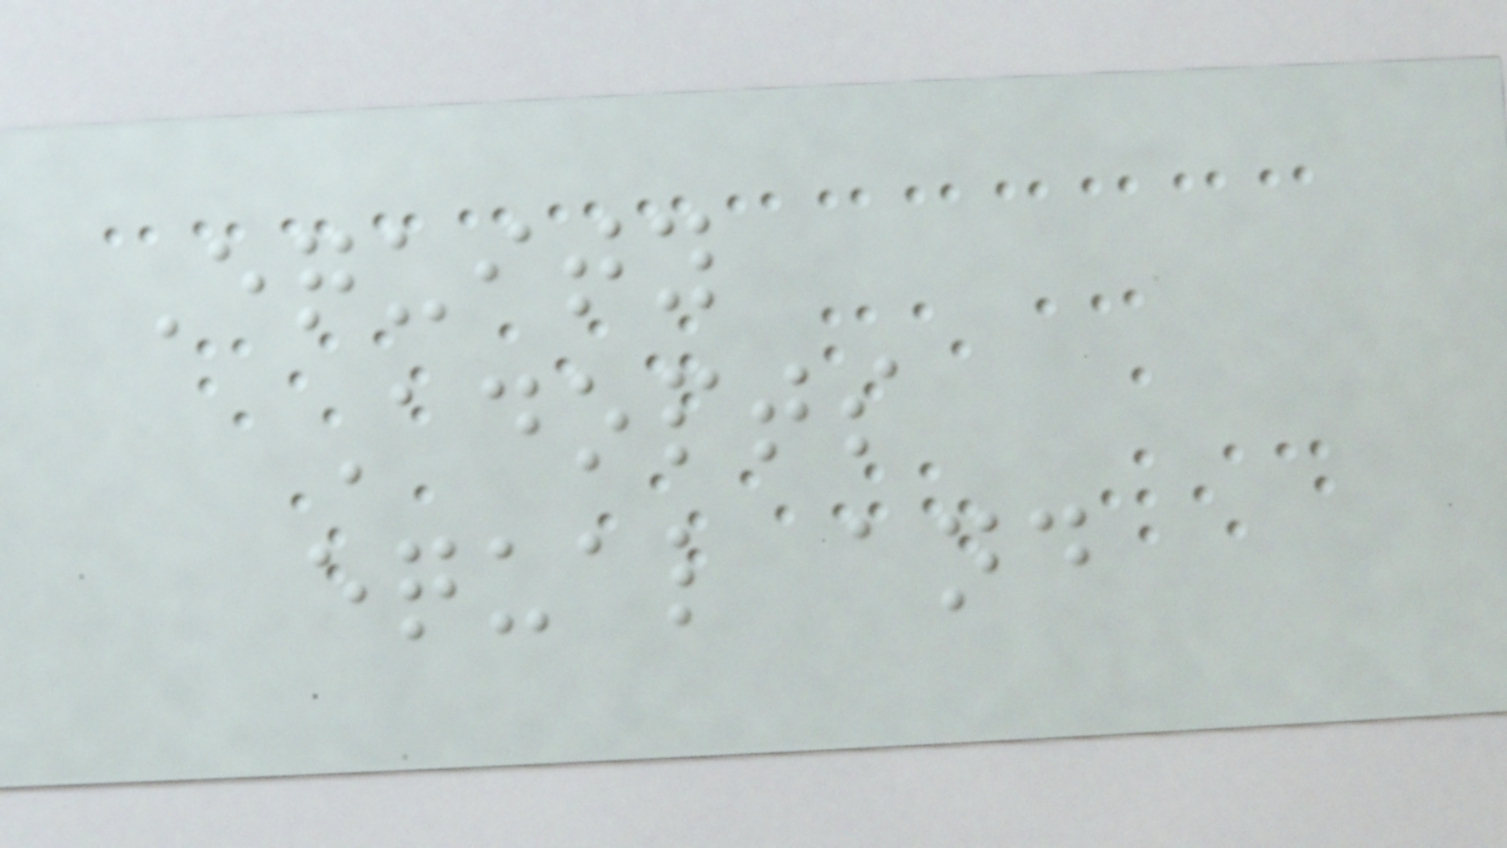Equity
Adopts
equal and
